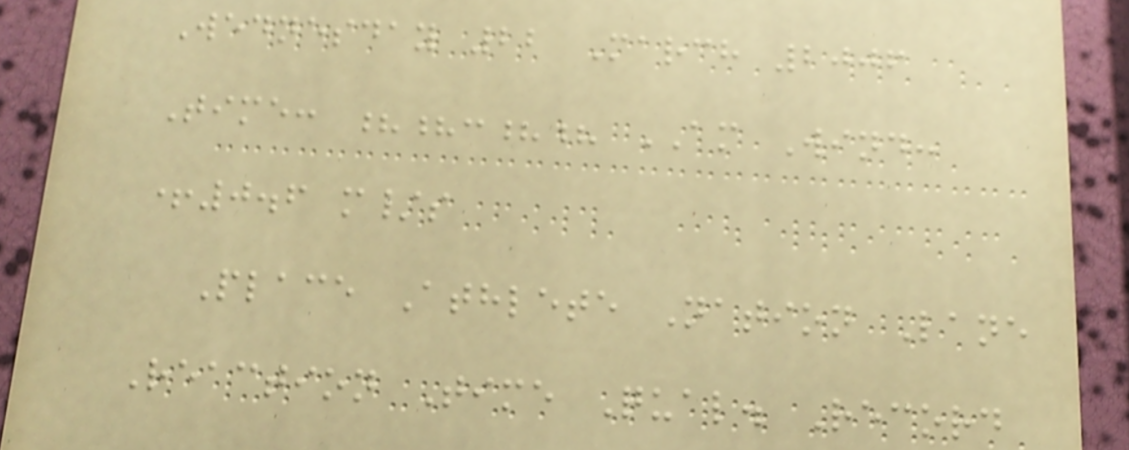Wednesday 22 March 2006
Time: ??:?? AM Wind:
+0.6 m/s
Place Athlete Nation Lane
Reaction Time Qual. Record
